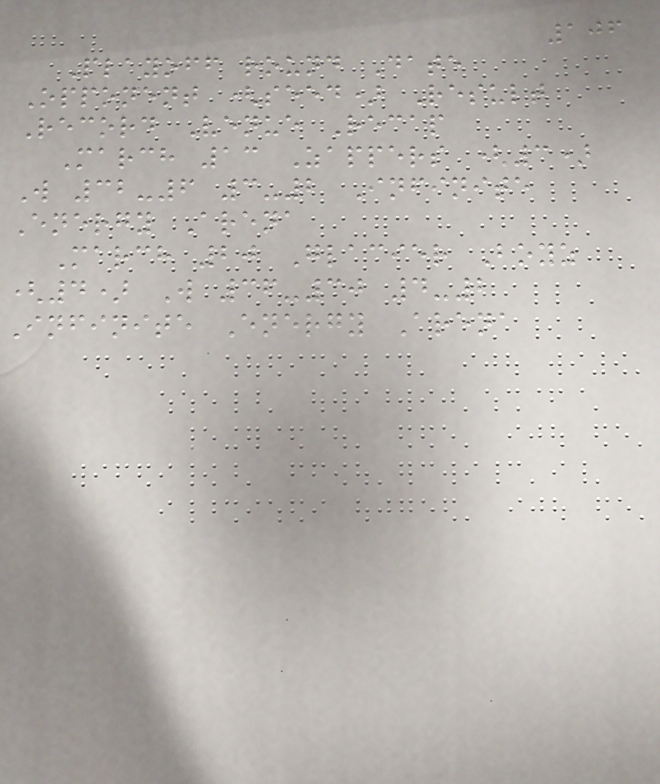106
Playoff round Date
Opponent (seed) Result
Record Venue Recap
March 13 Zappers (3)
W 32-6 3-2 Infinite
Energy Arena
March 20 Glacier Boyz
(4) W 36-30 4-2
Infinite Energy Arena
